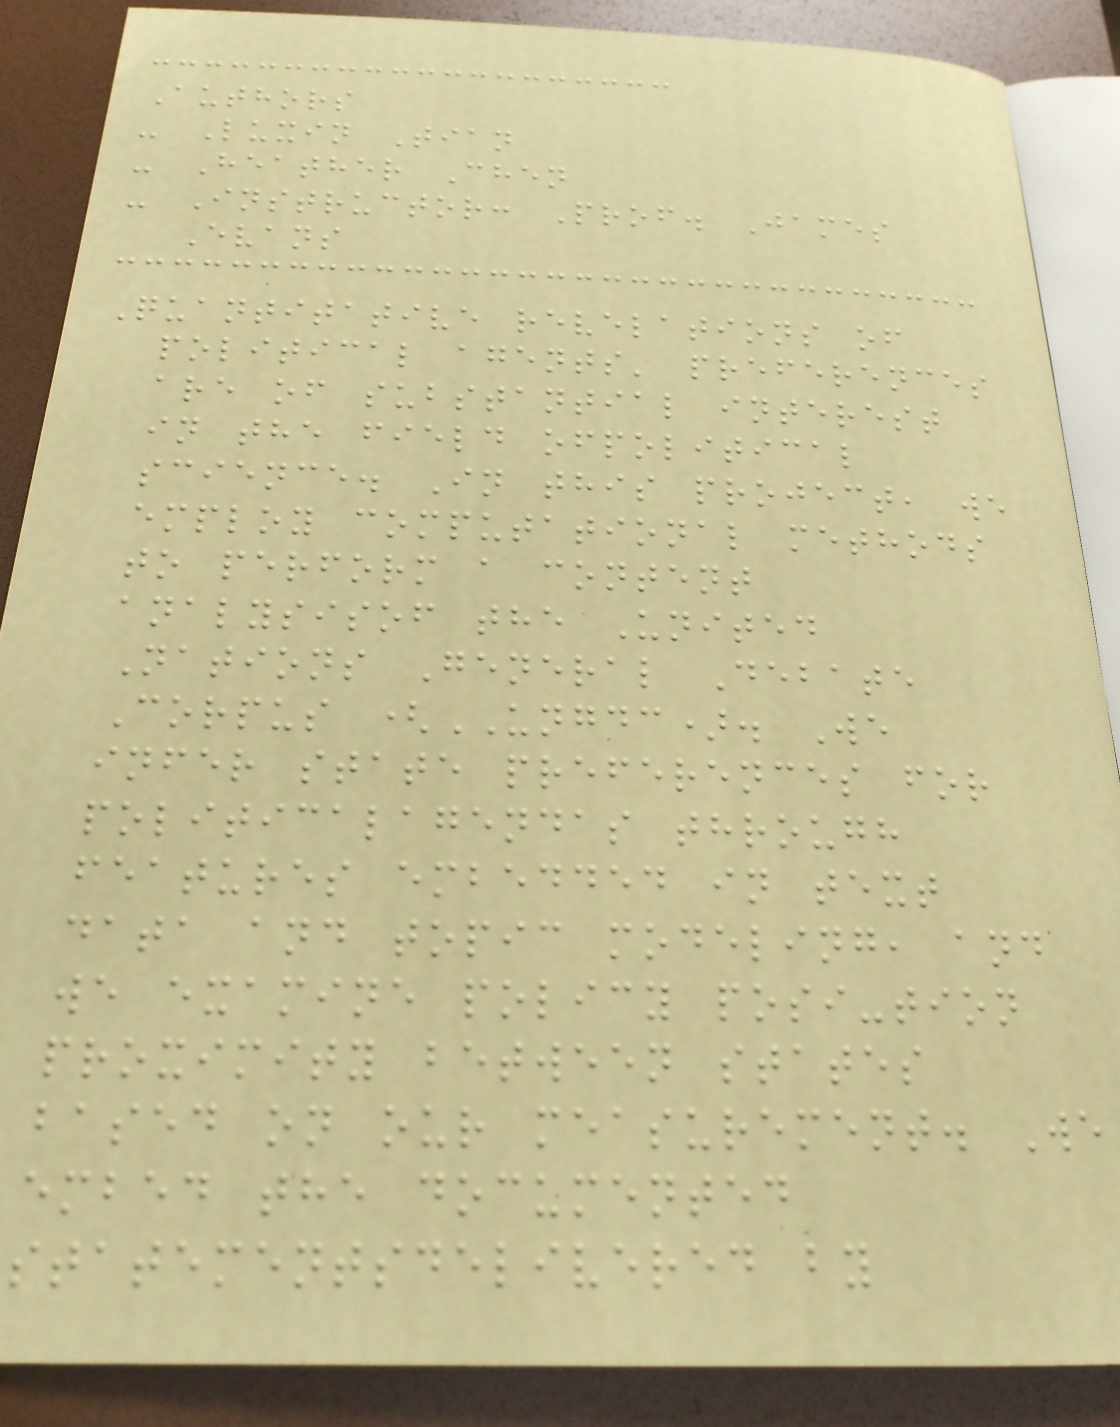Authors
- Luxin Tian
- Heather Chen
- Instructor: Prof. James
Evans
Quantitative revelations of
political agents' preferences
are of substantial interest
in the field ofpolitical
science. In this project, we
employ computational methods
to perform a content
analysisof the United
Nations General Debate
Corpus (UNGDC). We
infer state preferences for
politicalagendas through
features embedded in text
data and topic modeling, and
we examine policy posi-tion
proximity between states
based on our measurement. We
embed the documented
statementsdelivered by
